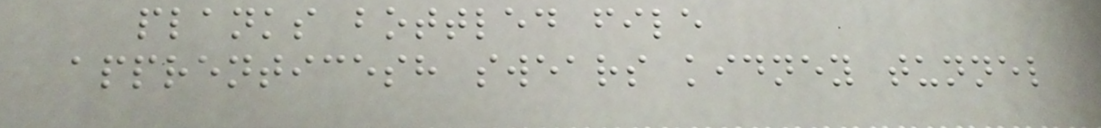planks bottled file
apprenticesh swears kidney tunnel
